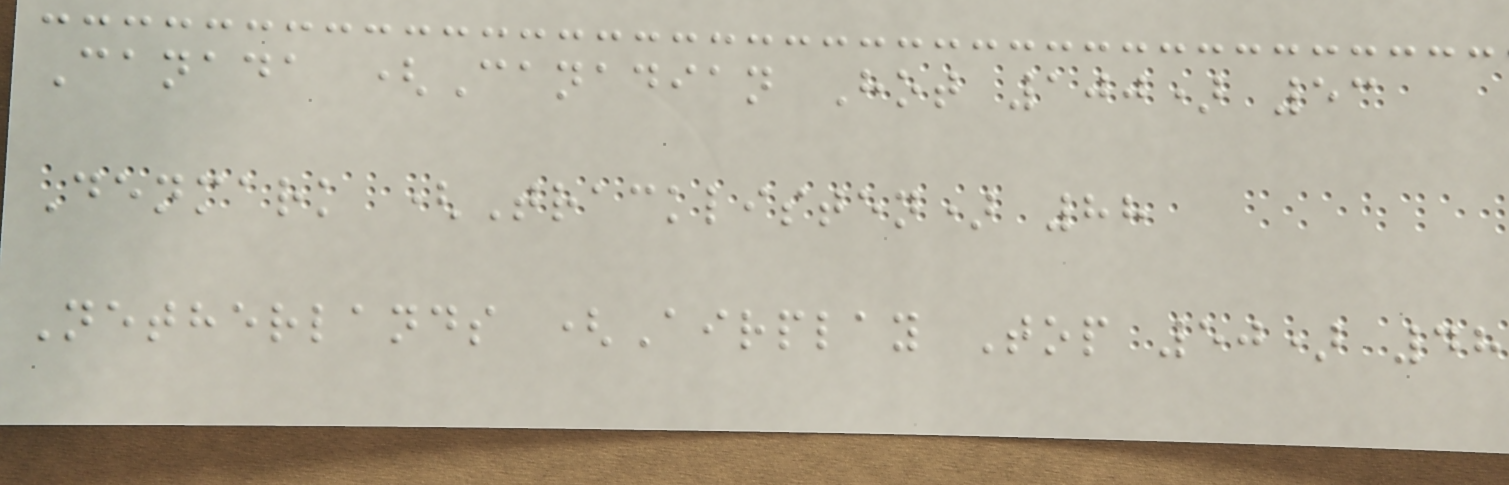Canada (Canadian Hot 100) 53
Denmark (Tracklisten) 88
Netherlands (Airplay Top 50) 48
